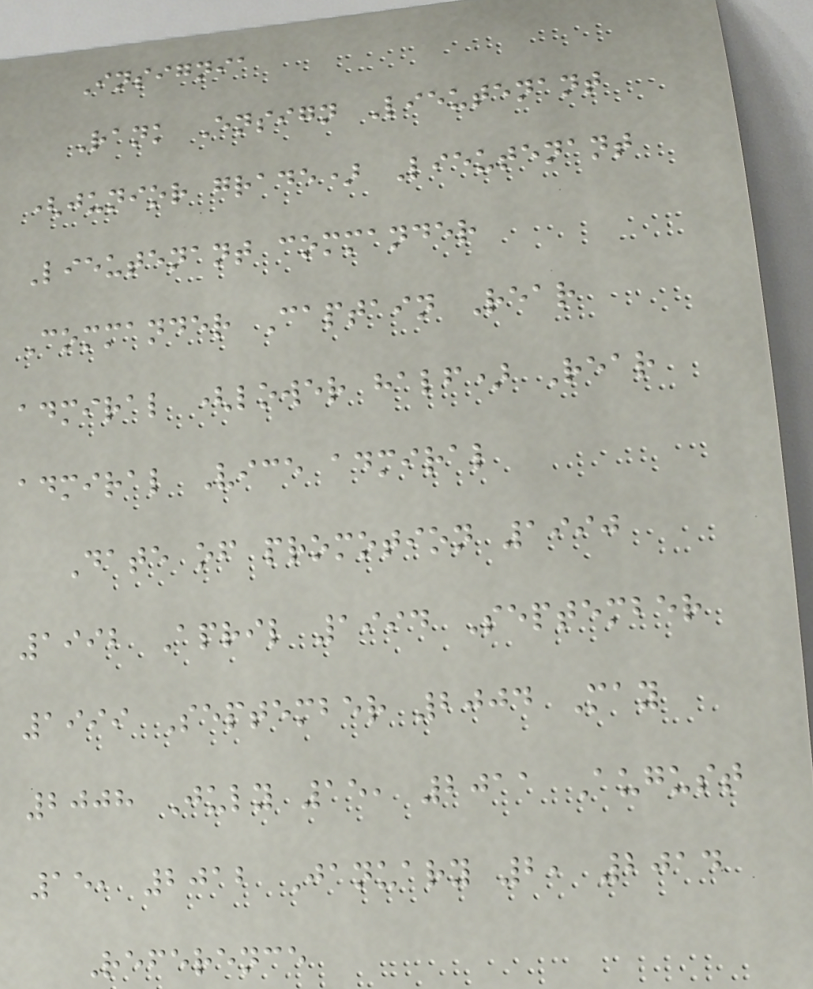Insignia
Rank Ensign Lieutenant
(junior grade) Lieutenant
Lieutenant commander
Commander Captain Rear
admiral (lower half) Rear
admiral Vice admiral
Date of promotion 1990
1992 April 1994 September
1999 September 2004 May
2008 July 15, 2011 August
15, 2012 January 2, 2014
Reference
